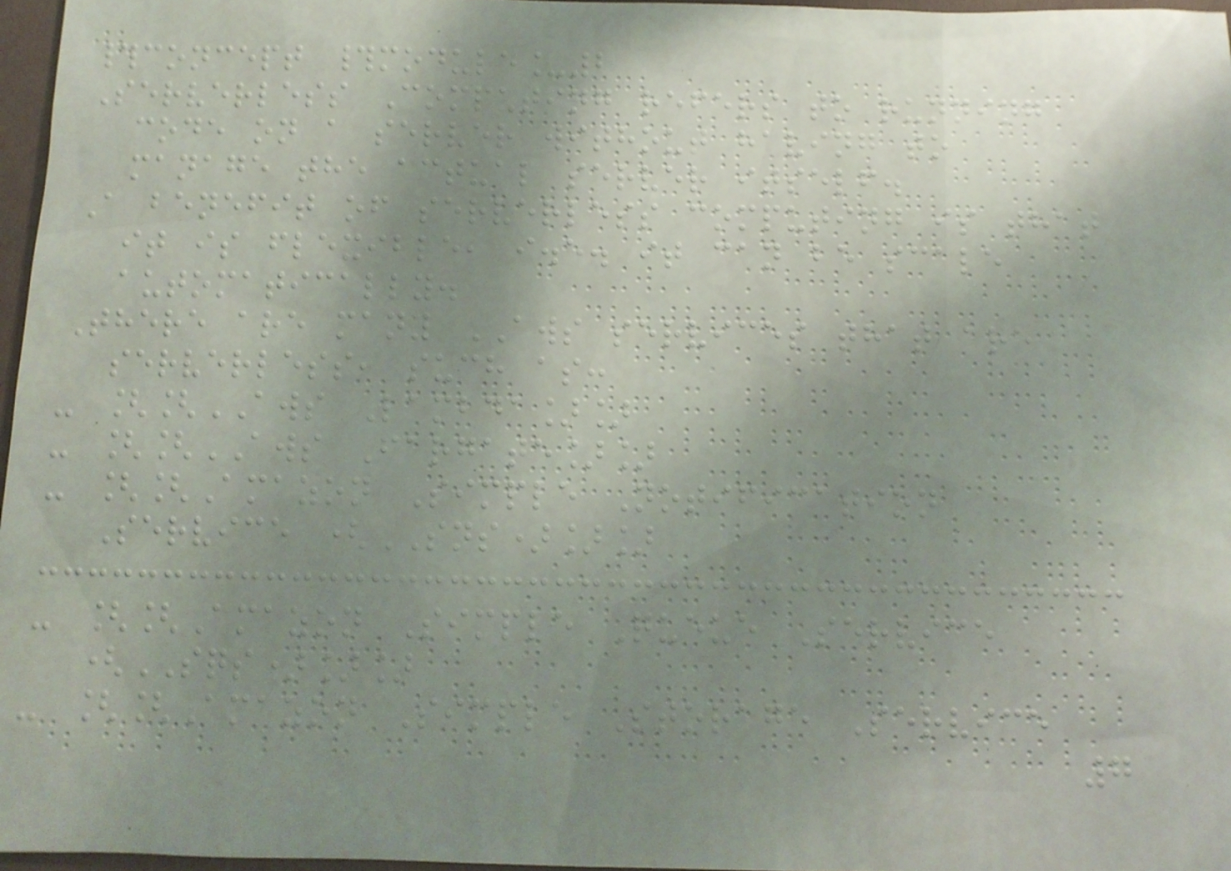#concept #module_2
Serverless Computing refers to running
code on a server without having to
manage the actual server itself.
A benefit of serverless computing is that
it is flexible, i.e. it can be scale
automatically.
There are many AWS services that are
serverless, such as:
- [[AWS Lambda]]
- [[AWS Fargate]]
- [[Amazon Simple Notification
Service (SNS)]]
- [[Amazon Simple Queue Service
(SQS)]]
- [[Amazon Simple Storage Service
7
